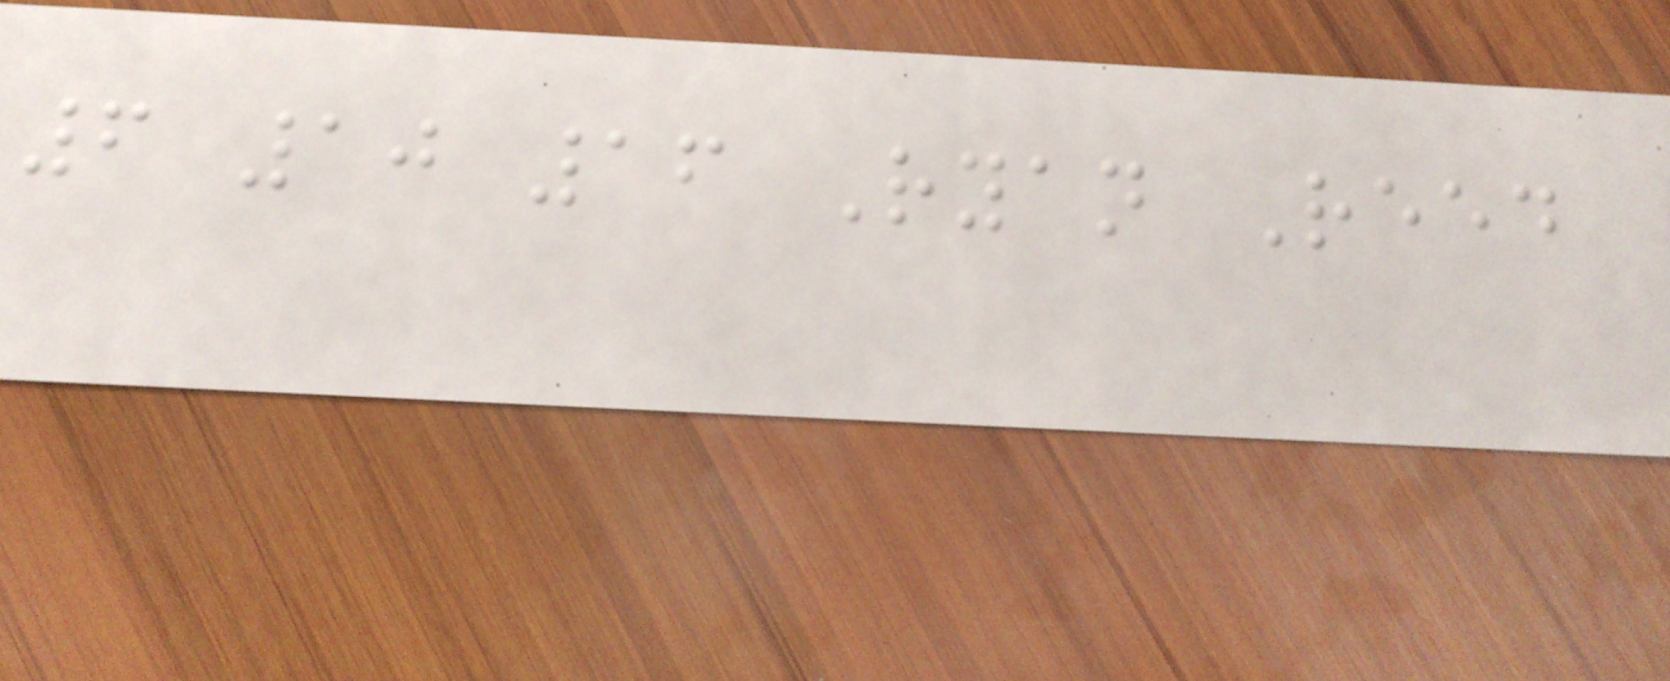6 10 16 Ryan Reed
